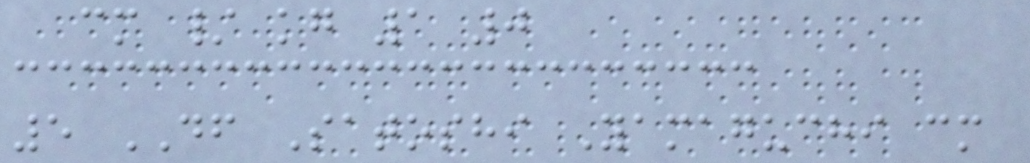cm / kg 1 0
5 DF Satoshi Yamaguchi cm
